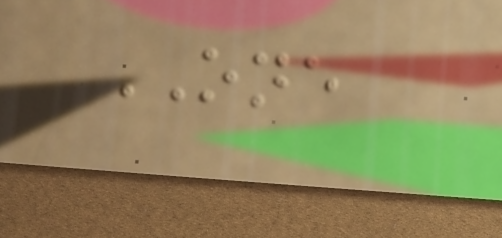ONE
